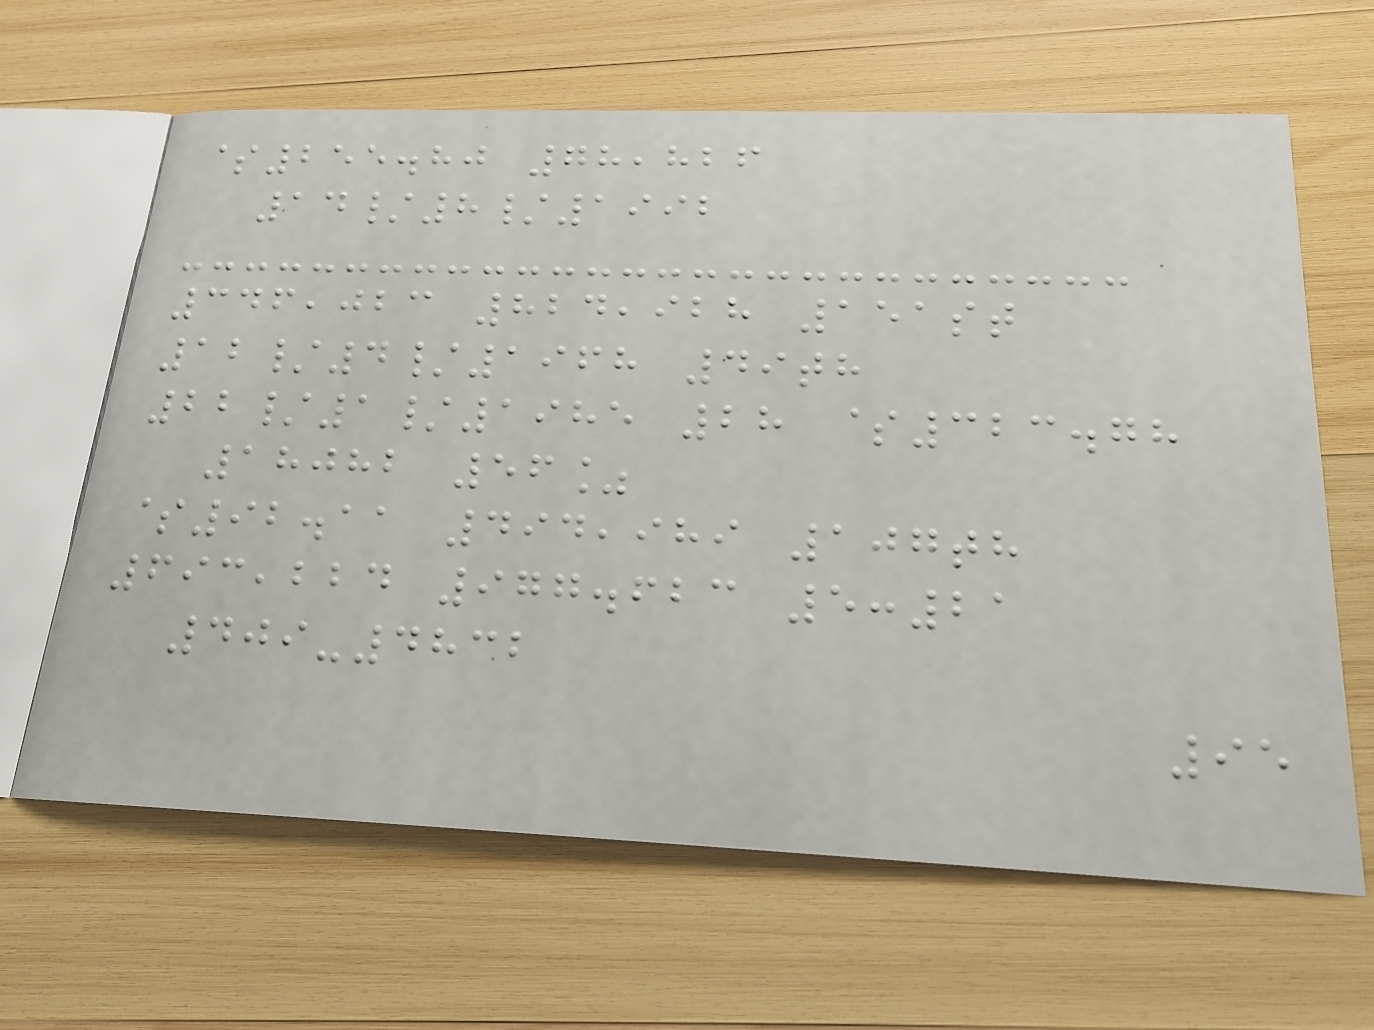$255.80 78,826
14/8/1992
346,023 824,928 151st
12/4/1968 49th
22/1/1985 28 $323.78
18082 56%
$92.11 494,989 107th
693,224 977.623 5:21
409-4832
95
